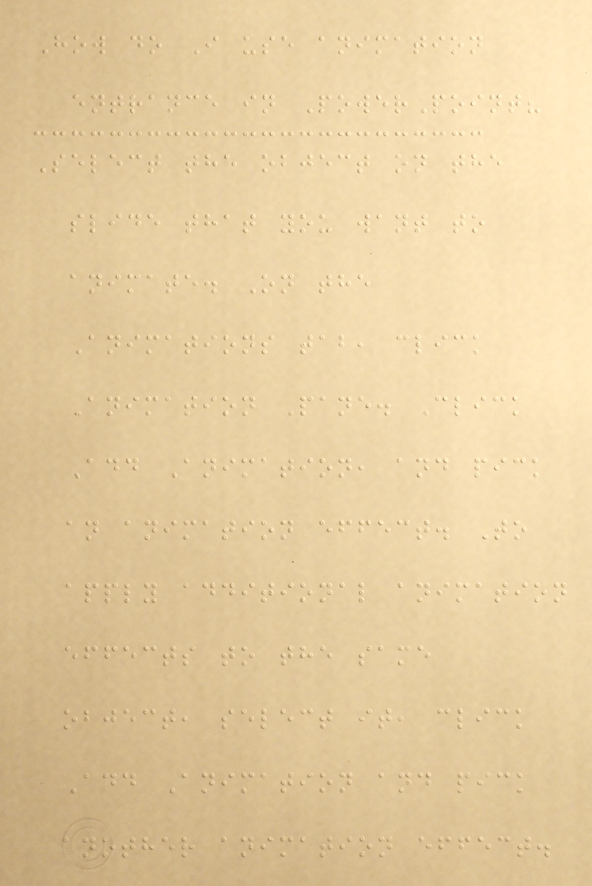How do I use animation
entrance in PowerPoint?
Select the object on the
slide that you want to
animate. On the
Animations tab, click
Animation Pane. Click
Add Animation, and pick
an animation effect. To
apply additional animation
effects to the same
object, select it, click
Add Animation and pick
another animation effect.
